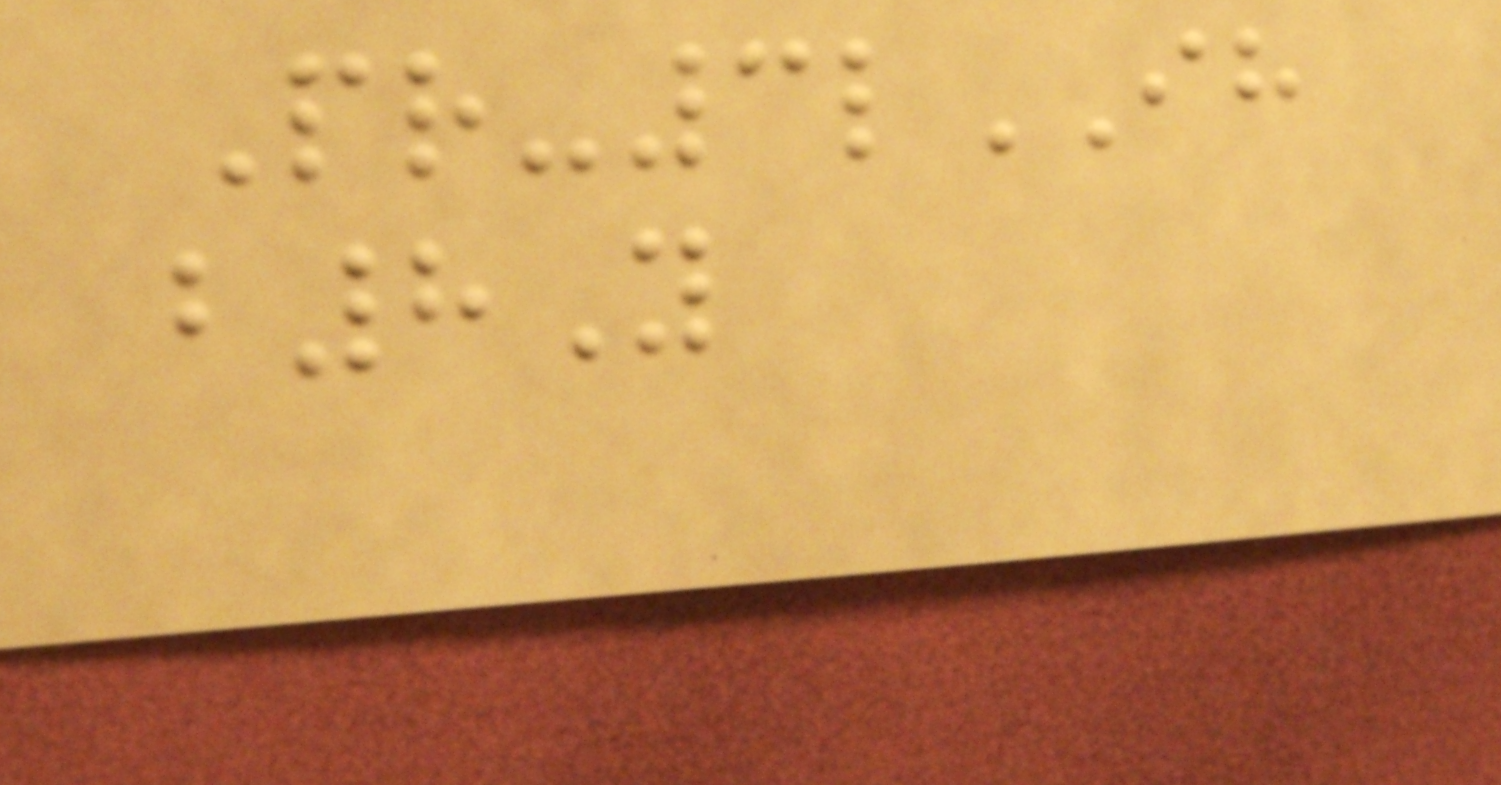Pr-3lIH
b8Y
